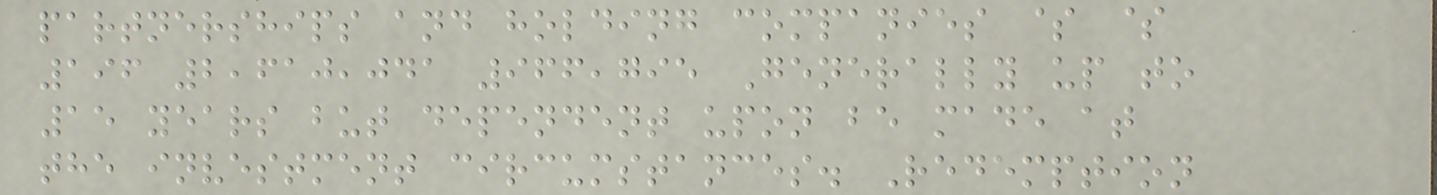partnerships and holding companies $ $
196 2,610,041 966,795 Generally up to
15 years but dependent upon be made at
the investment circumstances. Redemption
